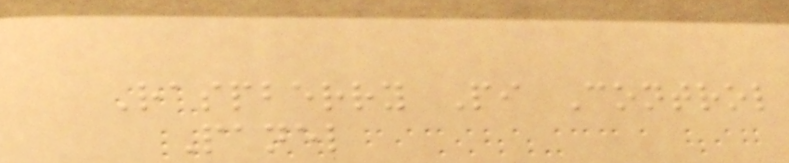Raspberry Pi Control
Panel
